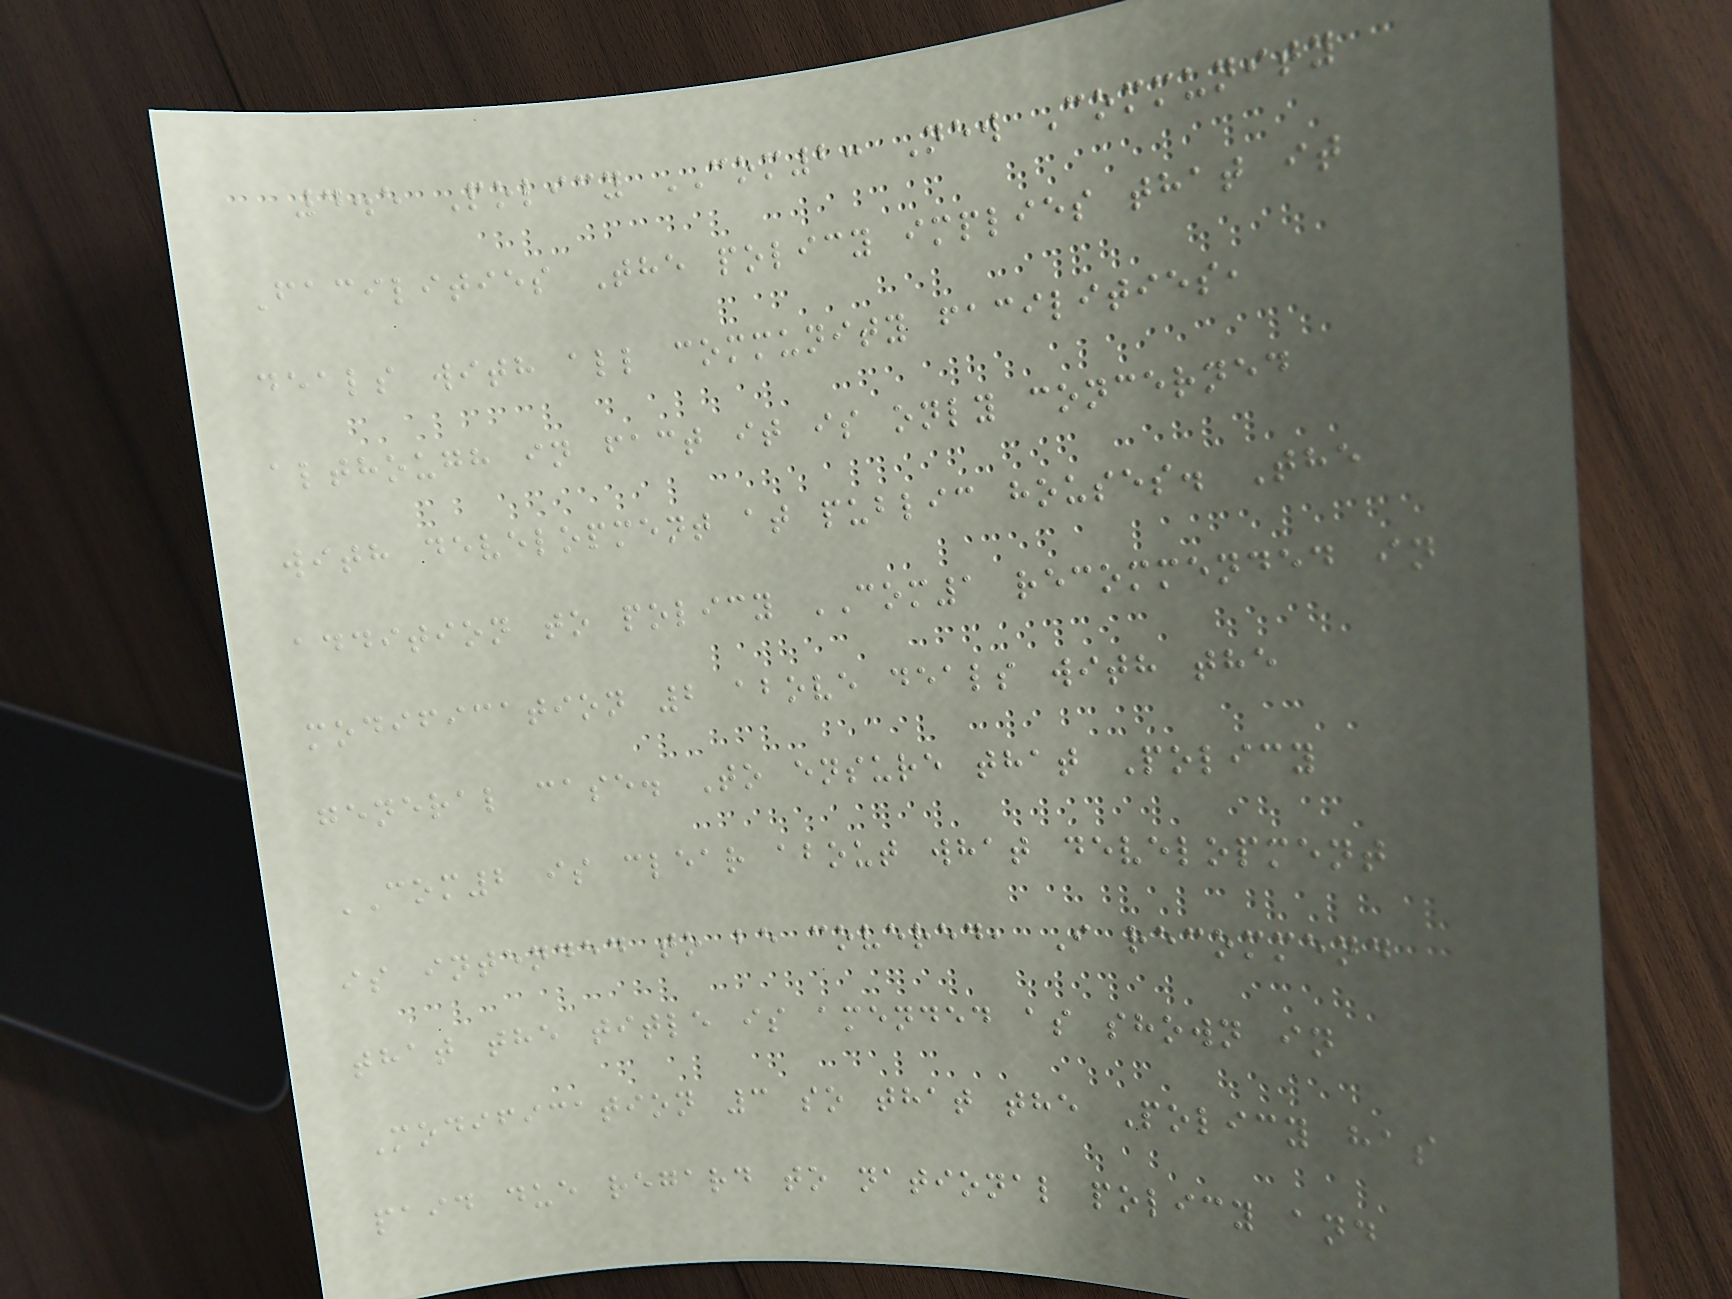4.5 Policy COM2: New Community
Facilities The policy implies that it
deals with all community facilities,
although in fact it is only concerned
with development at public houses. The
addition to policy COM1 recommended in
modification 2 above deals with the
general case. To ensure that Policy
COM2 is clear about what development
is intended to be covered, I recommend
that the title is amended as shown in
Modification 3 so that the Policy has
paid due regard to national policy and
